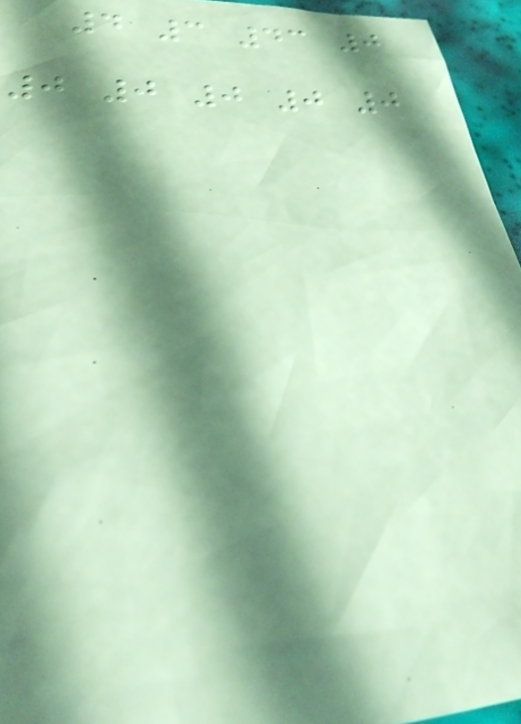4 3 43 0
0 0 0 0 0
